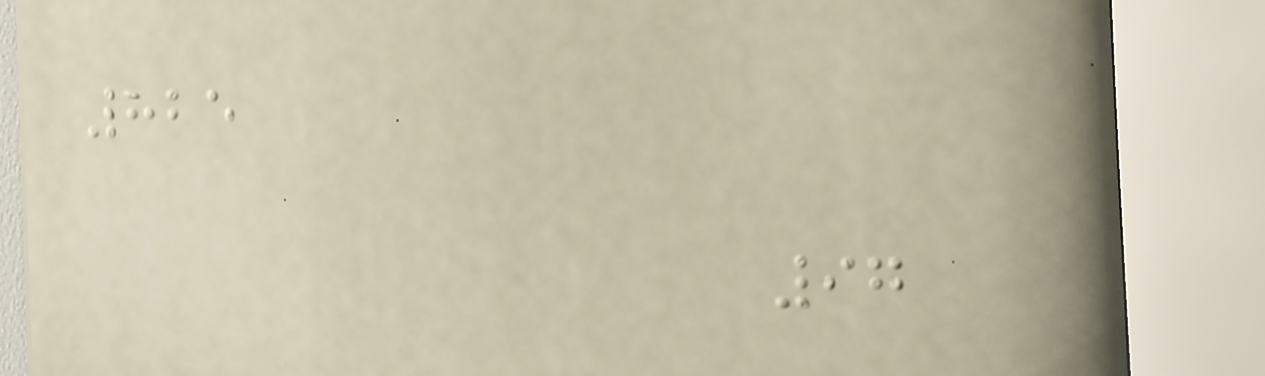825
97
